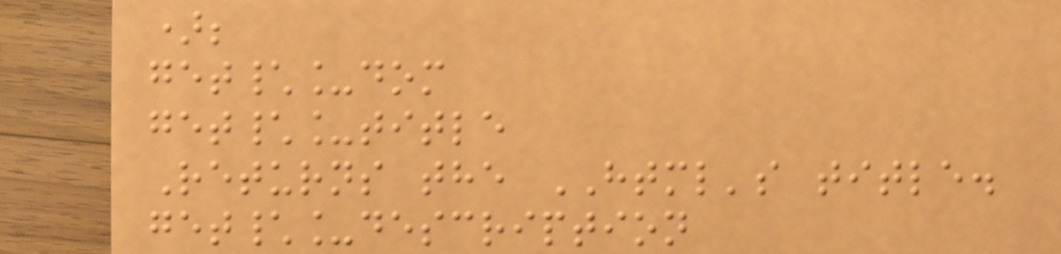);
get\_dom
get\_title
Returns the HTML's title.
get\_description
